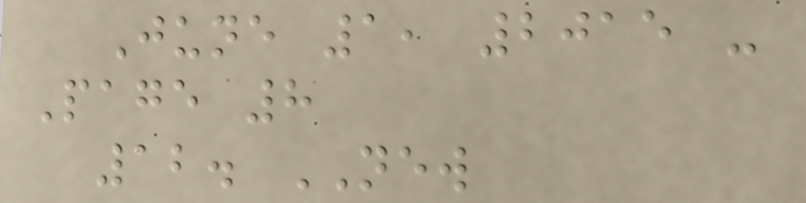June 1, 2015 -
Page 8
12. NEW
